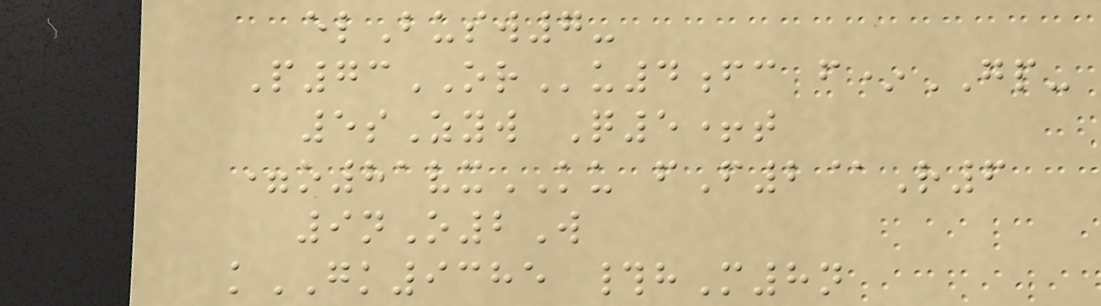elBusw7-
P73ORu4fc f*GP-
5sZyw Q5+t
=o81vxKU fF2@R6
9nO2W
kGK9385 #hM8n
